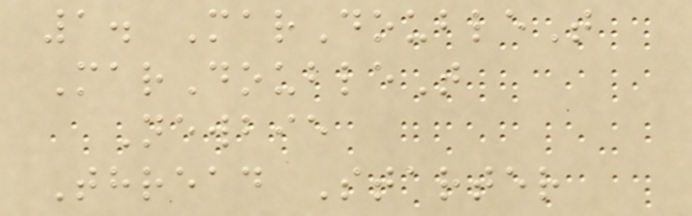1. MarDoubleT
MarDoubleT
Newbie
Thread Starter
